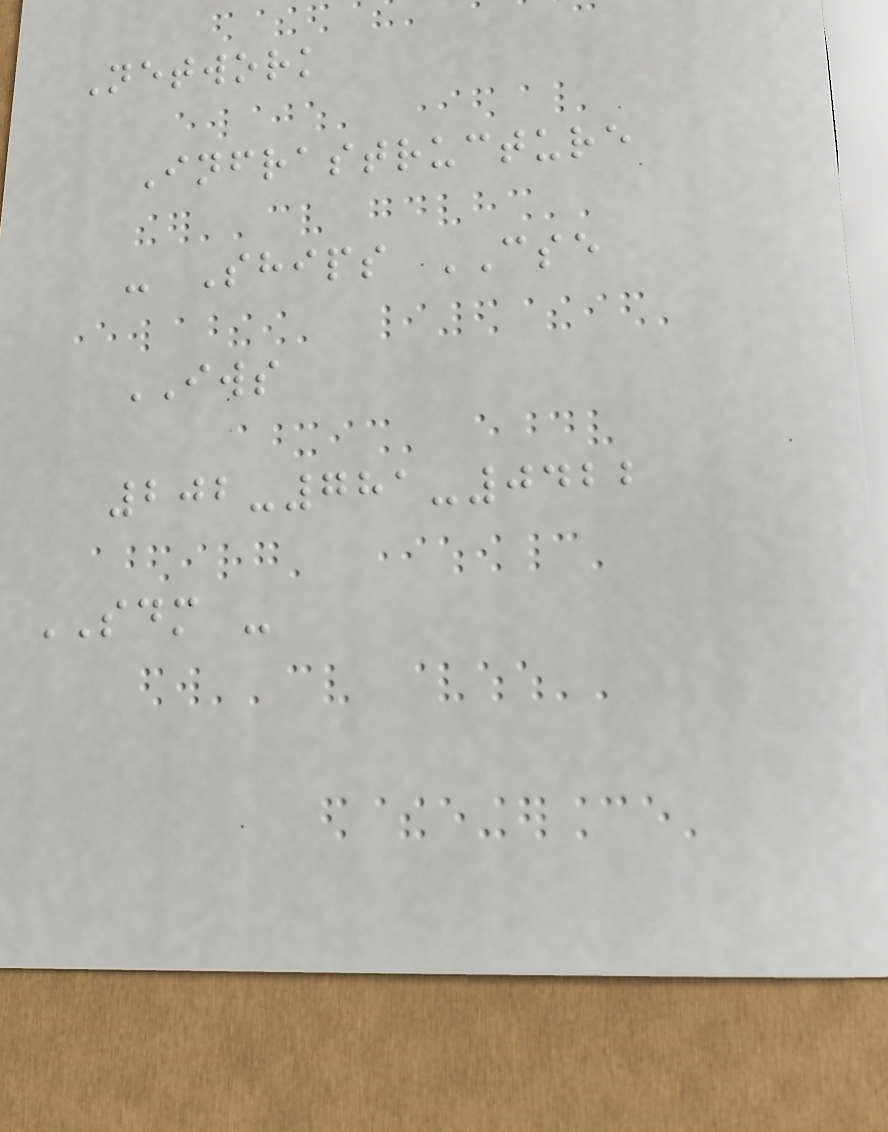Network
Infrastructure
- Ships CSE
IWS
202-781-0422
SDM -
